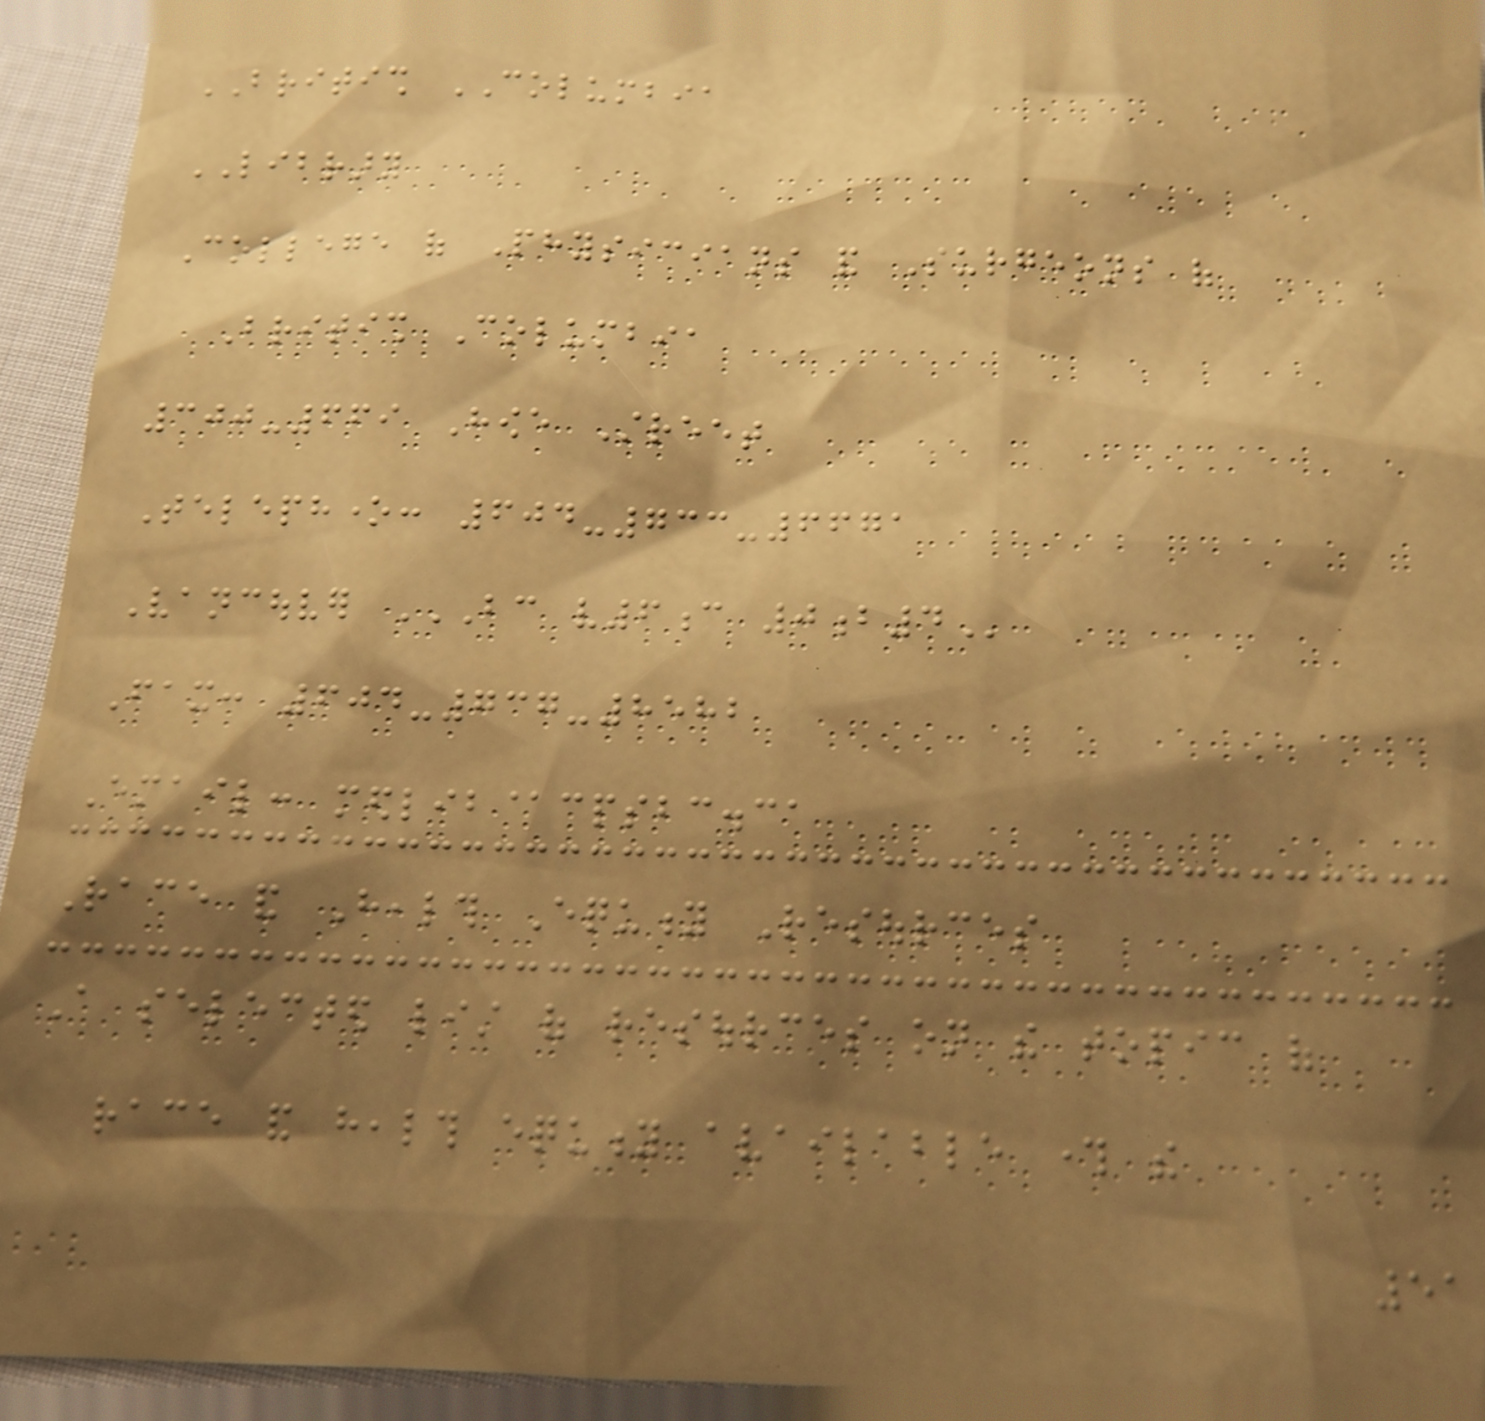BRITISH COLUMBIA
LIBRARY
College of Physicians and Surgeons of
British Columbia
300-669 Howe Street
Telephone: 604-733-6671
Vancouver BC V6C 0B4
Fax: 604-737-8582
Email: medlib@cpsbc.ca
Race and Health Equity Resources
A selected list of resources on the topic of
race and health equity available through the
51
